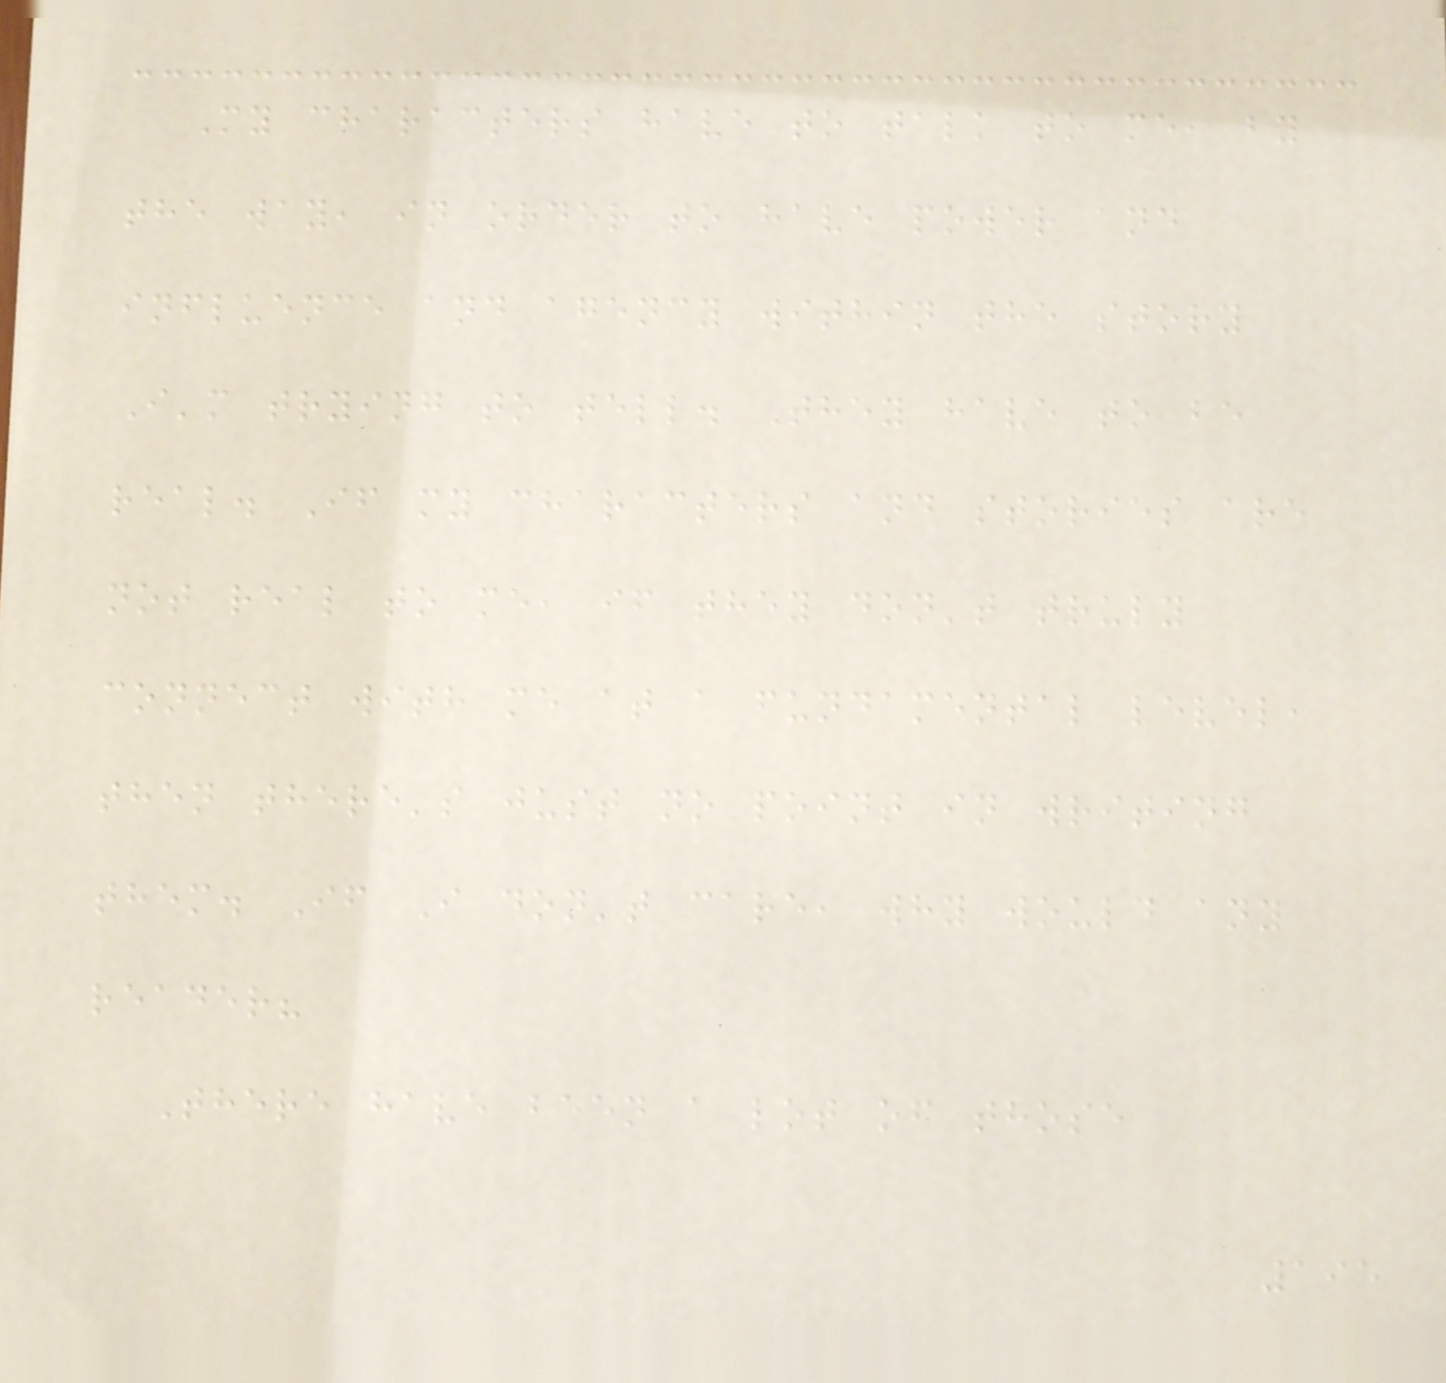My characters have to talk to me, by
the way, in order to have power and
influence and agency within the story
I'm trying to tell. They have to be
real. If my characters and stories are
not real to me, if they don't truly
connect with me at a fundamental level,
then there's just no point in writing
them. If I don't care, why would any
reader?
There have been a lot of those
195
